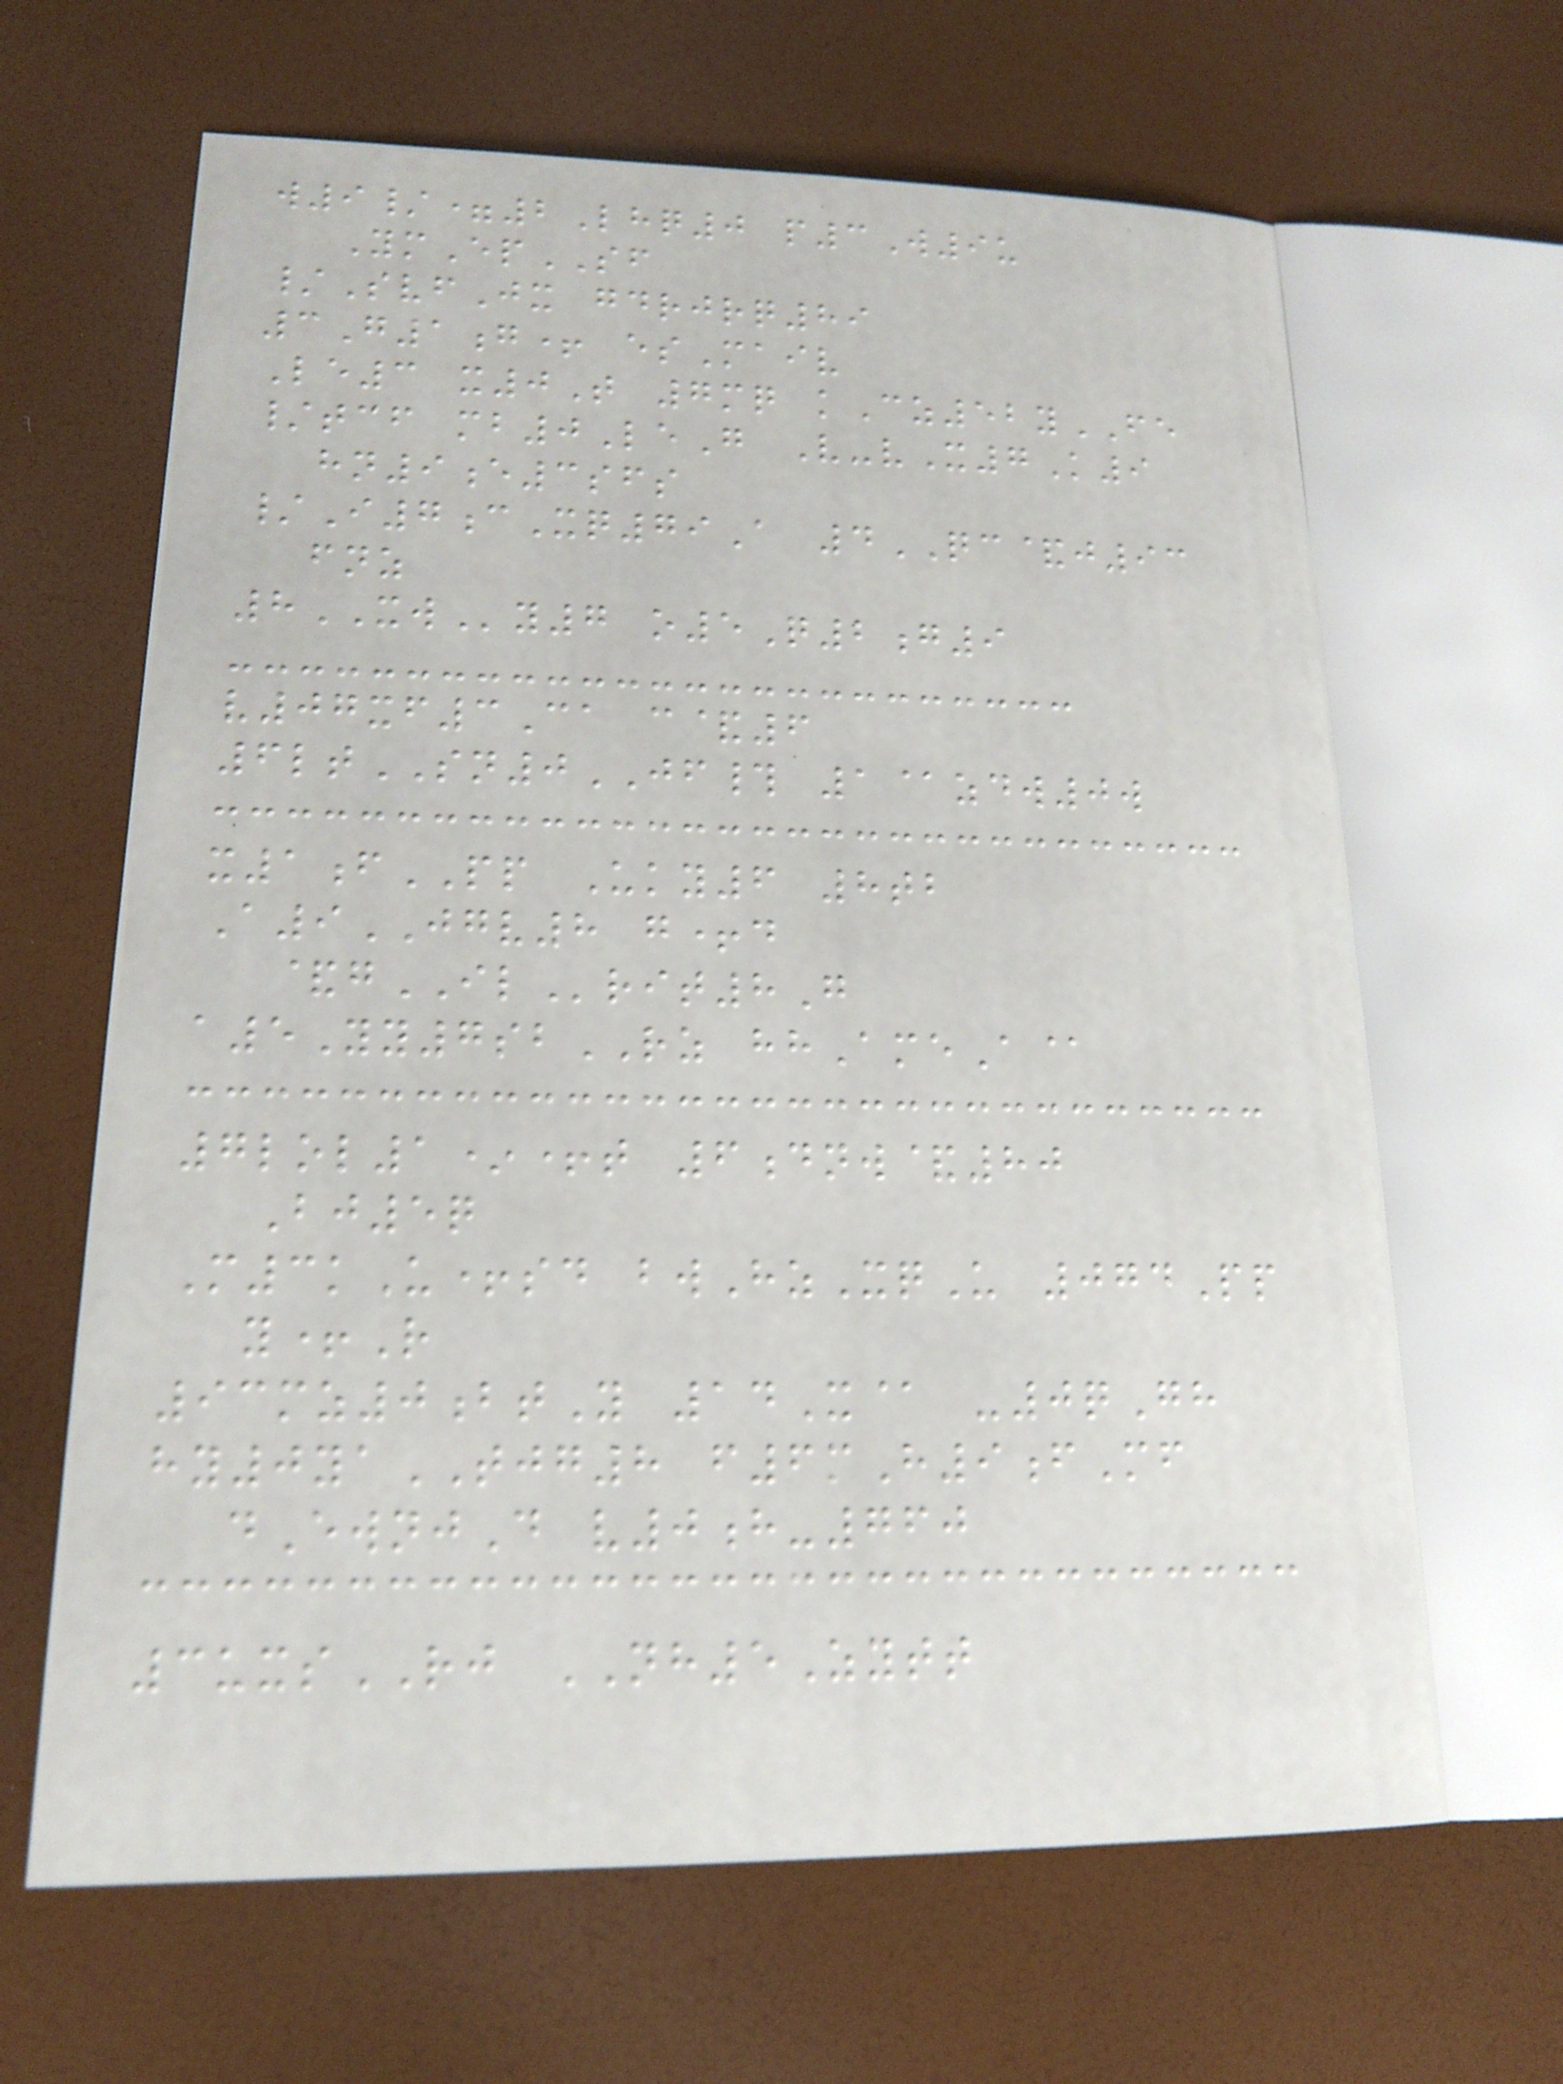w9/=2Lhq0 p3W9u
YmEpSF
/SvfJx gdrjrq89
3G1g+ esMaiv
Le3 x0T 7mq kCz52yFE
/tcf mb0LeG V-vX7K9
hn9e3sfs
/I7cXq79A 4QC&j93
fnz
8XWy7 o5Q2g9
v07xf3Ca c&6
6ltSN0JF# 1@zdw0w
x1fPP Uky6 8tb
A9JGV8 g+d
&gILrit8G
a5Yy7sbRZ hhAmeA@
7lol1*+t 6dnw&80
Bj5q
M3kU+sd bwHzXqU 074Pp
y+R
93mz0btY 14X@ -0qGh
hy0yaTJG8 f6mH9fMf
dEwnjD v0h-760
3uxsRJ NH5Zytt
